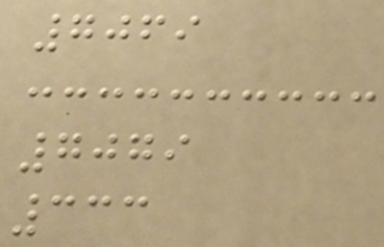7069
7079
333
